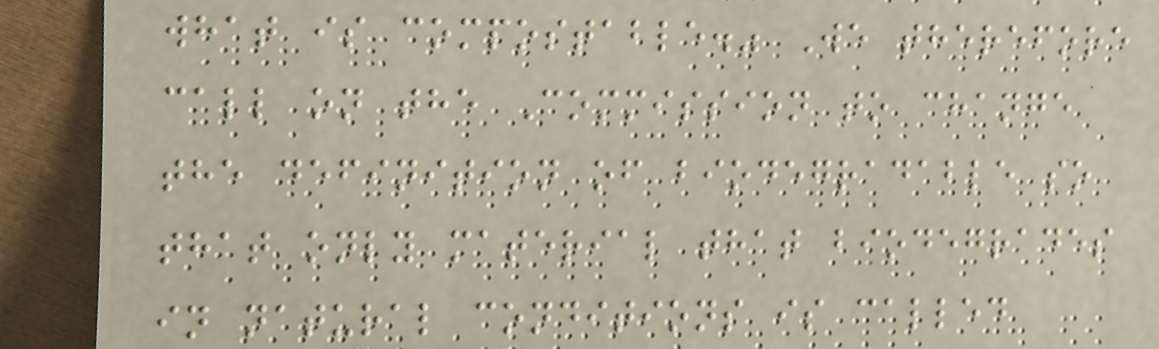what is compostable." We therefore
call on the Commission to change
the definition of biodegradable so
that only material that biodegrades
in natural conditions is called
